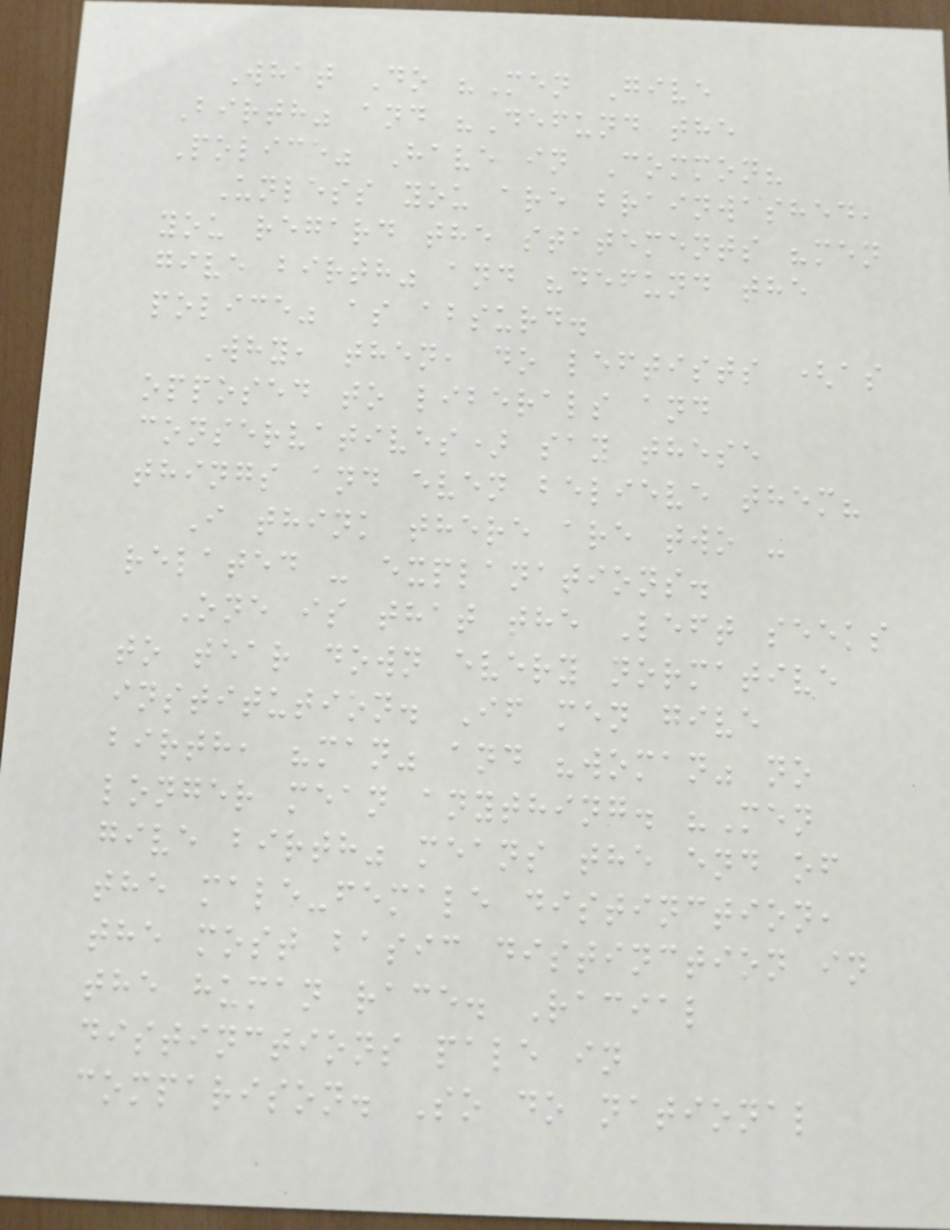What Do "Men Give
Birth" and "Defund the
Police" Have in Common?
Unless you are brainwashed,
you regard the statements "men
give birth" and "defund the
police" as absurd.
Why, then, do leftists (as
opposed to liberals and
conservatives) say these
things and even believe them?
I think there are two -
related - explanations.
One is that the Left seeks
to tear down every normative
institution. If men give
birth, "man" and "woman" no
longer mean anything. "Men
give birth" means the end of
the male-female distinction,
the most basic distinction in
the human race. Racial
distinctions pale in
comparison. So do national
